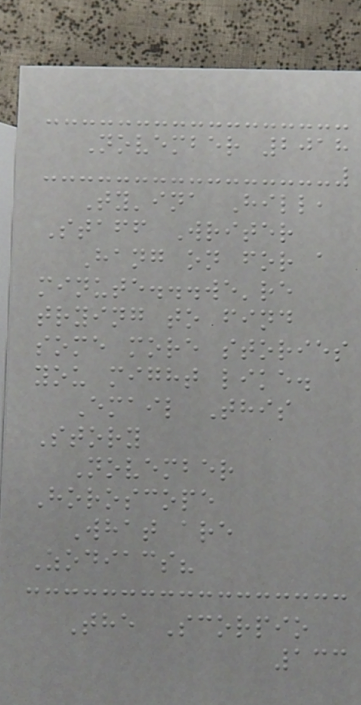November 2018
Ty'ina Hill,
Staff Writer
Hang on for a
minute...we're
trying to find
some more stories
you might like.
Email This
Story
November
Horoscope
What are
Zodiacs?
The Scorpio
133
